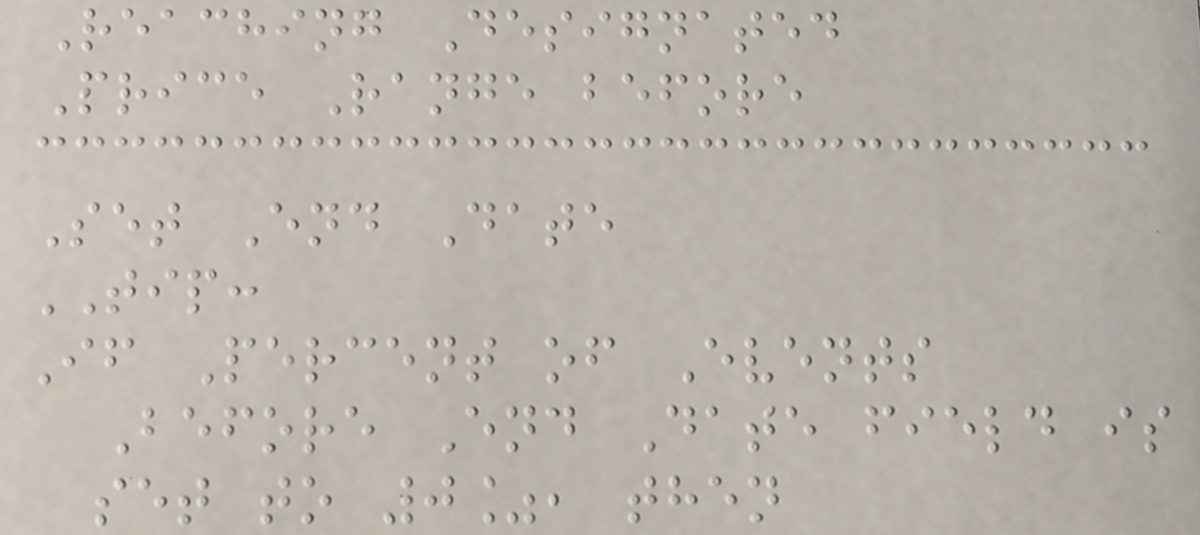Reaching Designated
Price Range before
Set End Date
TIP:
If Percent of Events
Before End Date field is
set to 0%, then
